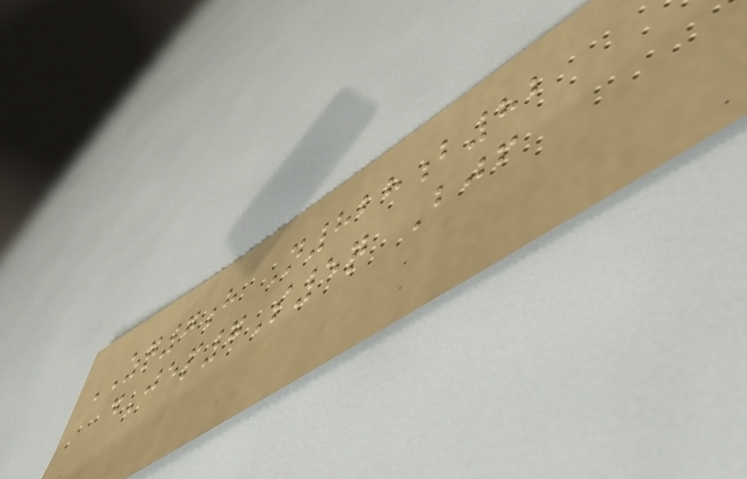ZQ7h N828b82
dJep7S5q Bjf
